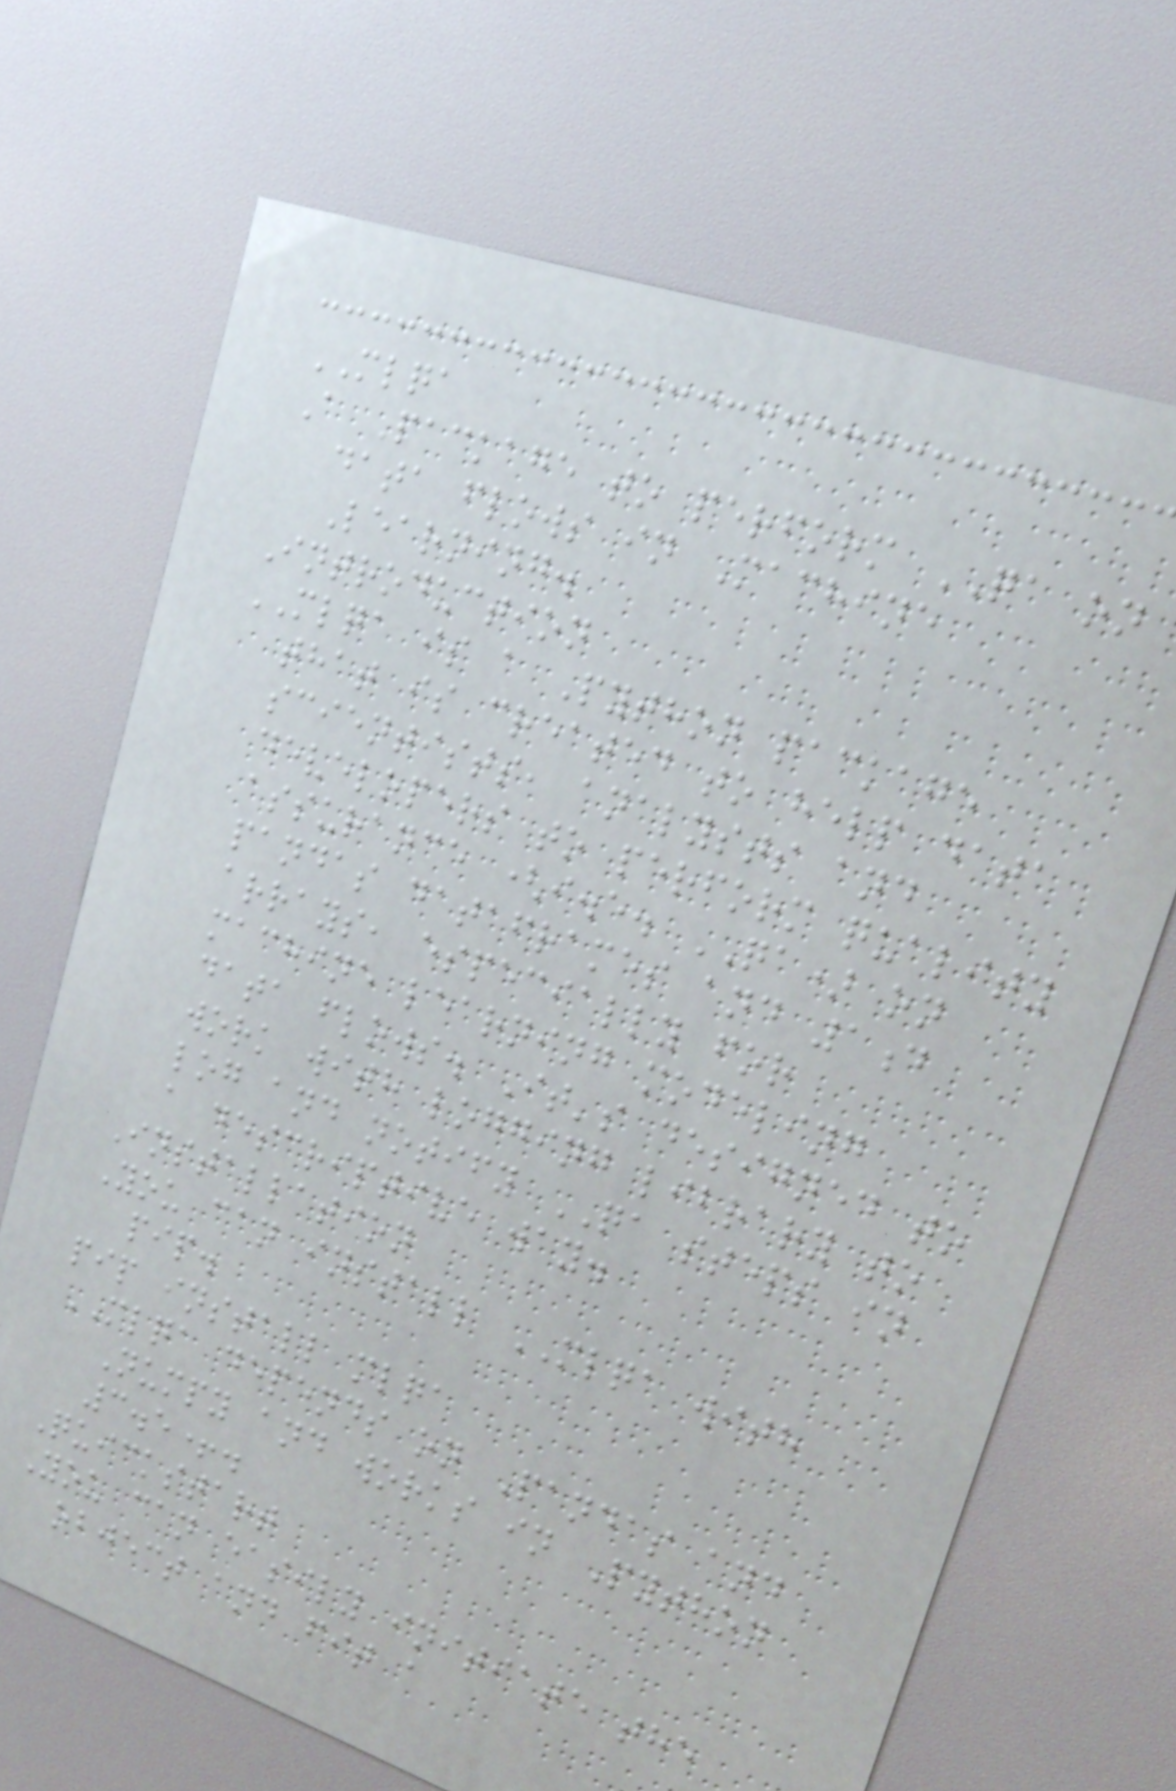MLQA
A Package to perform QA on
data flows in Machine
Learning.
Introduction
MLQA is a Python package
that is created to help data
scientists, analysts and
developers to perform quality
assurance (i.e. QA) on
pandas dataframes and 1d
arrays, especially for
machine learning modeling
data flows. It's designed to
work with logging library to
log and notify QA steps in
a descriptive way.
Installation
You can install MLQA with
pip.
pip install mlqa
MLQA depends on Pandas and
Numpy and works in Python
3.5+.
Quickstart
You can easily initiate the
object and fit a
